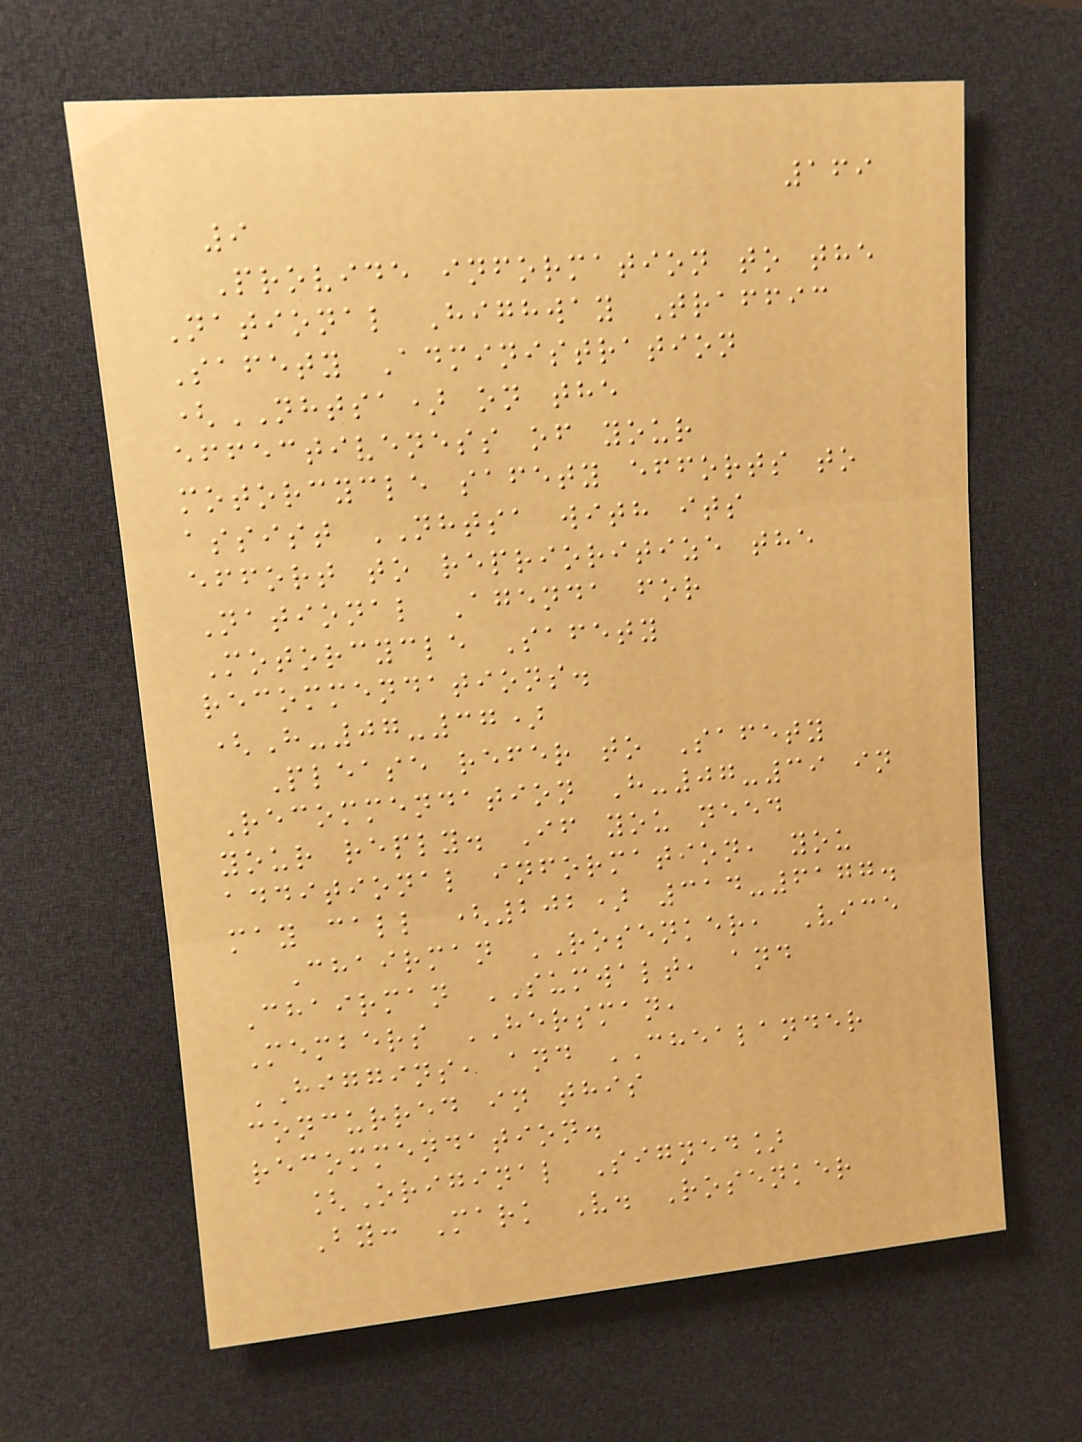169
9
Provide information to the
National Highway Traffic
Safety Administration
(NHTSA) on the
effectiveness of your
motorcycle safety efforts to
assist NHTSA with its
effort to reprioritize the
National Agenda for
Motorcycle Safety
recommendations.
(H-07-37)
Please refer to Safety
Recommendation H-07-39 in
your reply. If you need
additional information, you
may call (202) 314-6177.
Chairman ROSENKER, Vice
Chairman SUMWALT, and
Members HERSMAN,
HIGGINS, and CHEALANDER
concurred in this
recommendation.
[Original Signed]
By: Mark V. Rosenker
